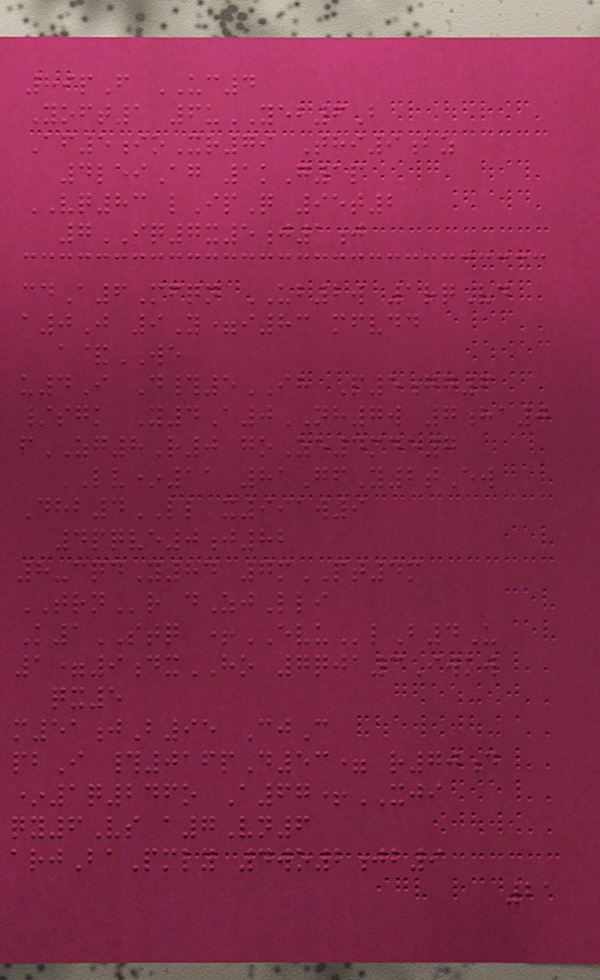89pF UC4
Yoft1 6uYEB6B
Af5ioXr79 Thi9bz
4leiAg 1kG1p
VQ83 lIpQ 95t2
7IQ7x5j1j
cdA6Mfqn UB2w 1rqVd
a0J 9Y=i83 mfvdd
a&WE
u4I D#5IH P5gg6
/sgk Y4A0NH7w 7ha0
fZG8R0 goZe4mde7
LV*11 81GfY2tEw
Dhb4LL x991w9
4pqve0j82
8-cqdY84 7mPT4m
TRNr dZjLli
K1STQ +EVUlB4U
1=9dxHO 7qja3Iwkw
qx5
m51jB95 CjC
pbI #016pD53= r70d
*1q246o A67+XJI
qy6Vs a7Vn6
arjBaPmly 4wo2jb9
21
